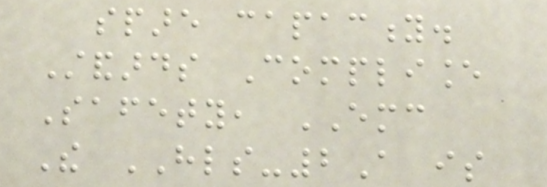spare capacity.
Standards Compliance
Safety, EMC
The HLS-2A is
